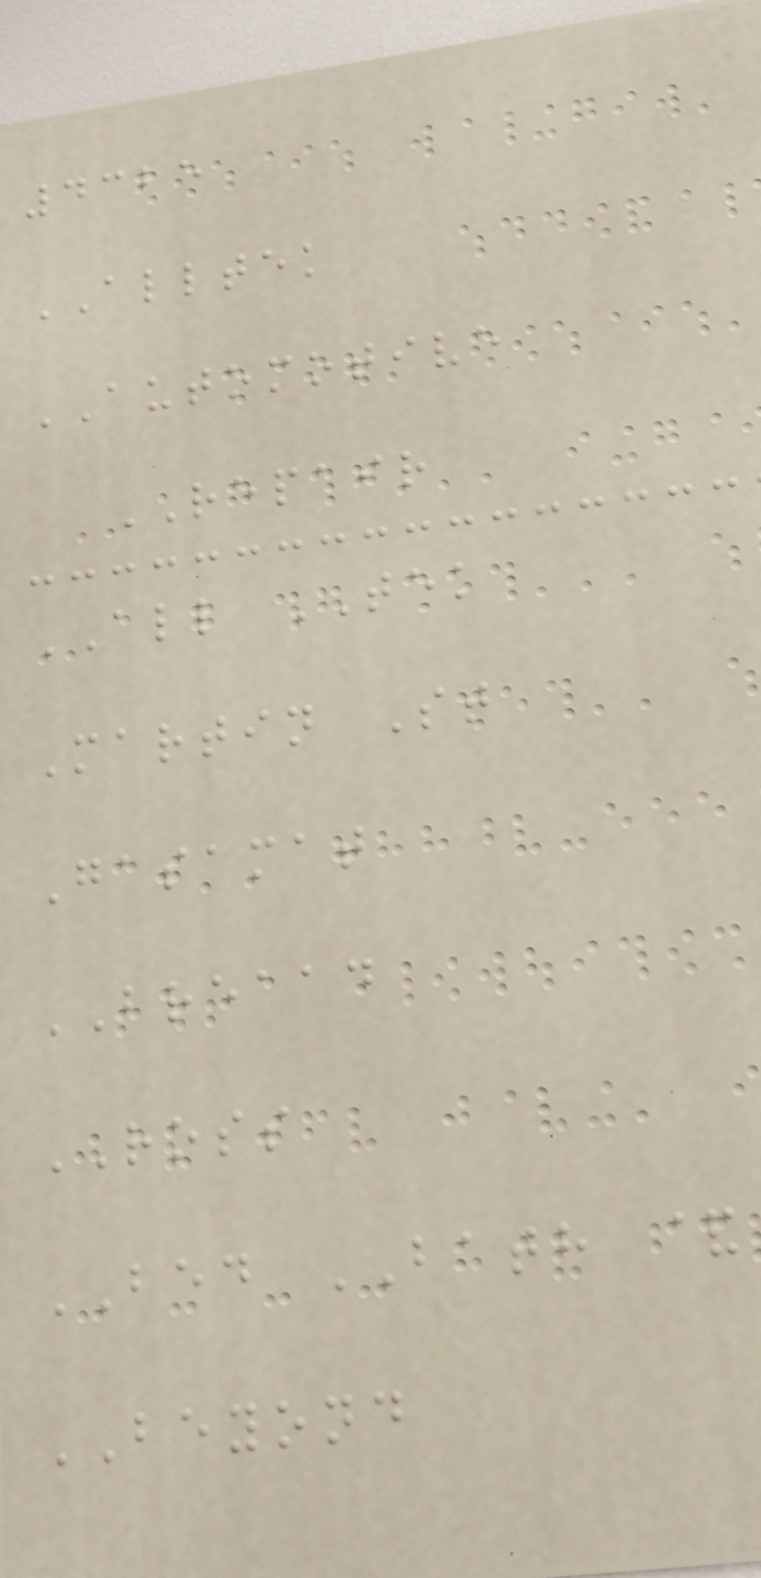4325
ALLTEK
AUTOMOTIVE
REPAIR
ALL TEK
Martin St
Gasamat
BREAAD
ROSS
BED BATH &
BEYOND
